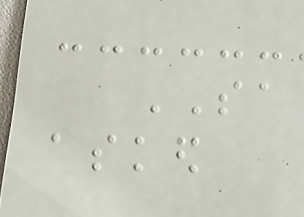SA
asked
